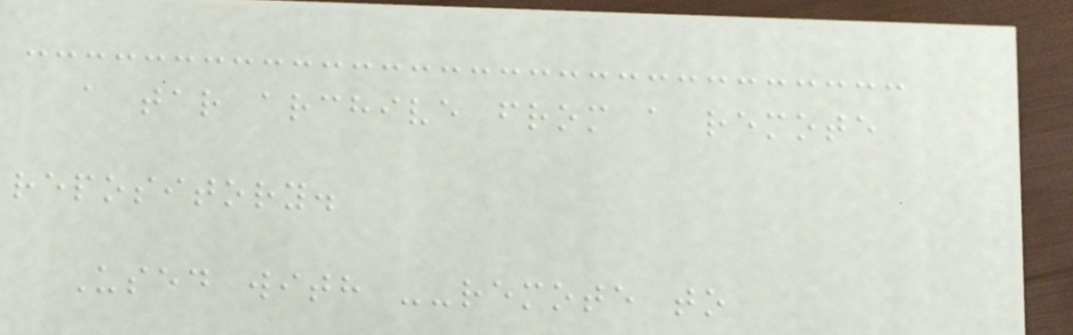a tar archive from a remote
repository.
Used with --remote to
